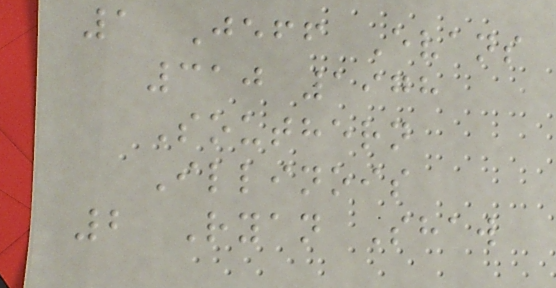1 Jeff Evans
310 1978
Southern
Illinois
2 Ryan Shaw
